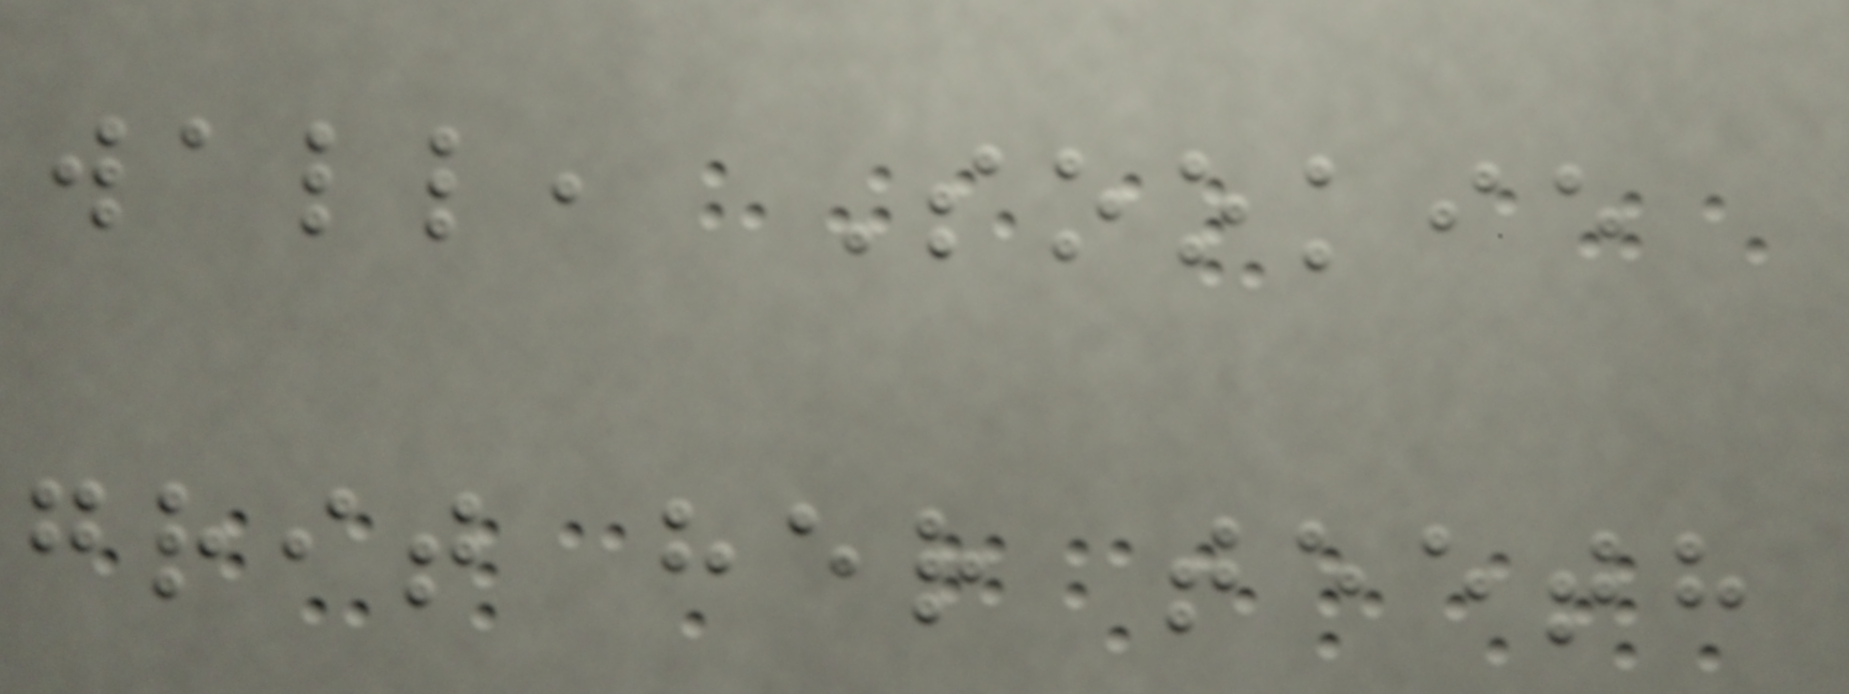wall, Sookie
grit her teeth
